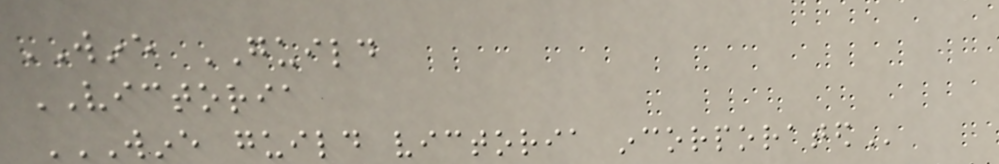WINE GUILD
VICTORIA
WINE GUILD VICTORIA INCORPORATED
